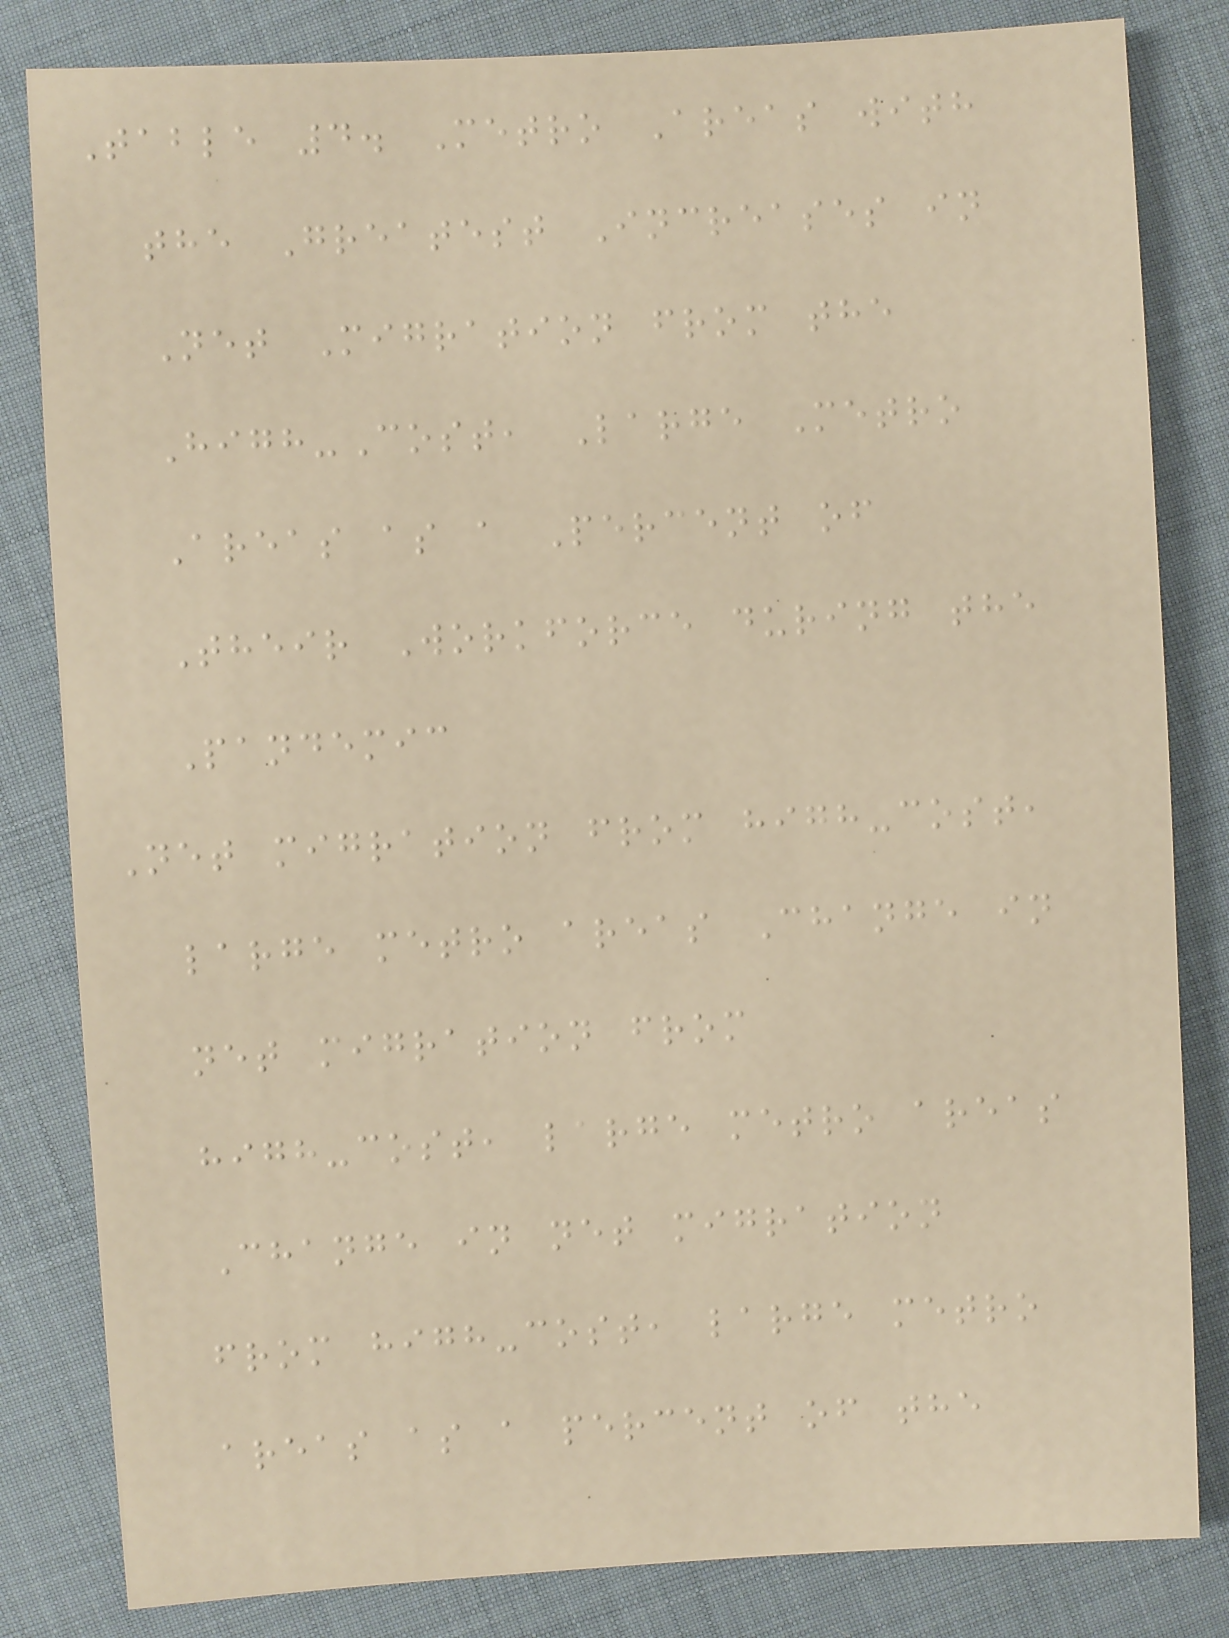Table 4. Metro Areas with
the Greatest Increases in
Net Migration from the
High-Cost, Large Metro
Areas as a Percent of
Their Workforce during the
Pandemic
Net migration from high-cost,
large metro areas Change in
net migration from
high-cost, large metro areas
Change in net migration
from high-cost, large metro
areas as a percent of the
